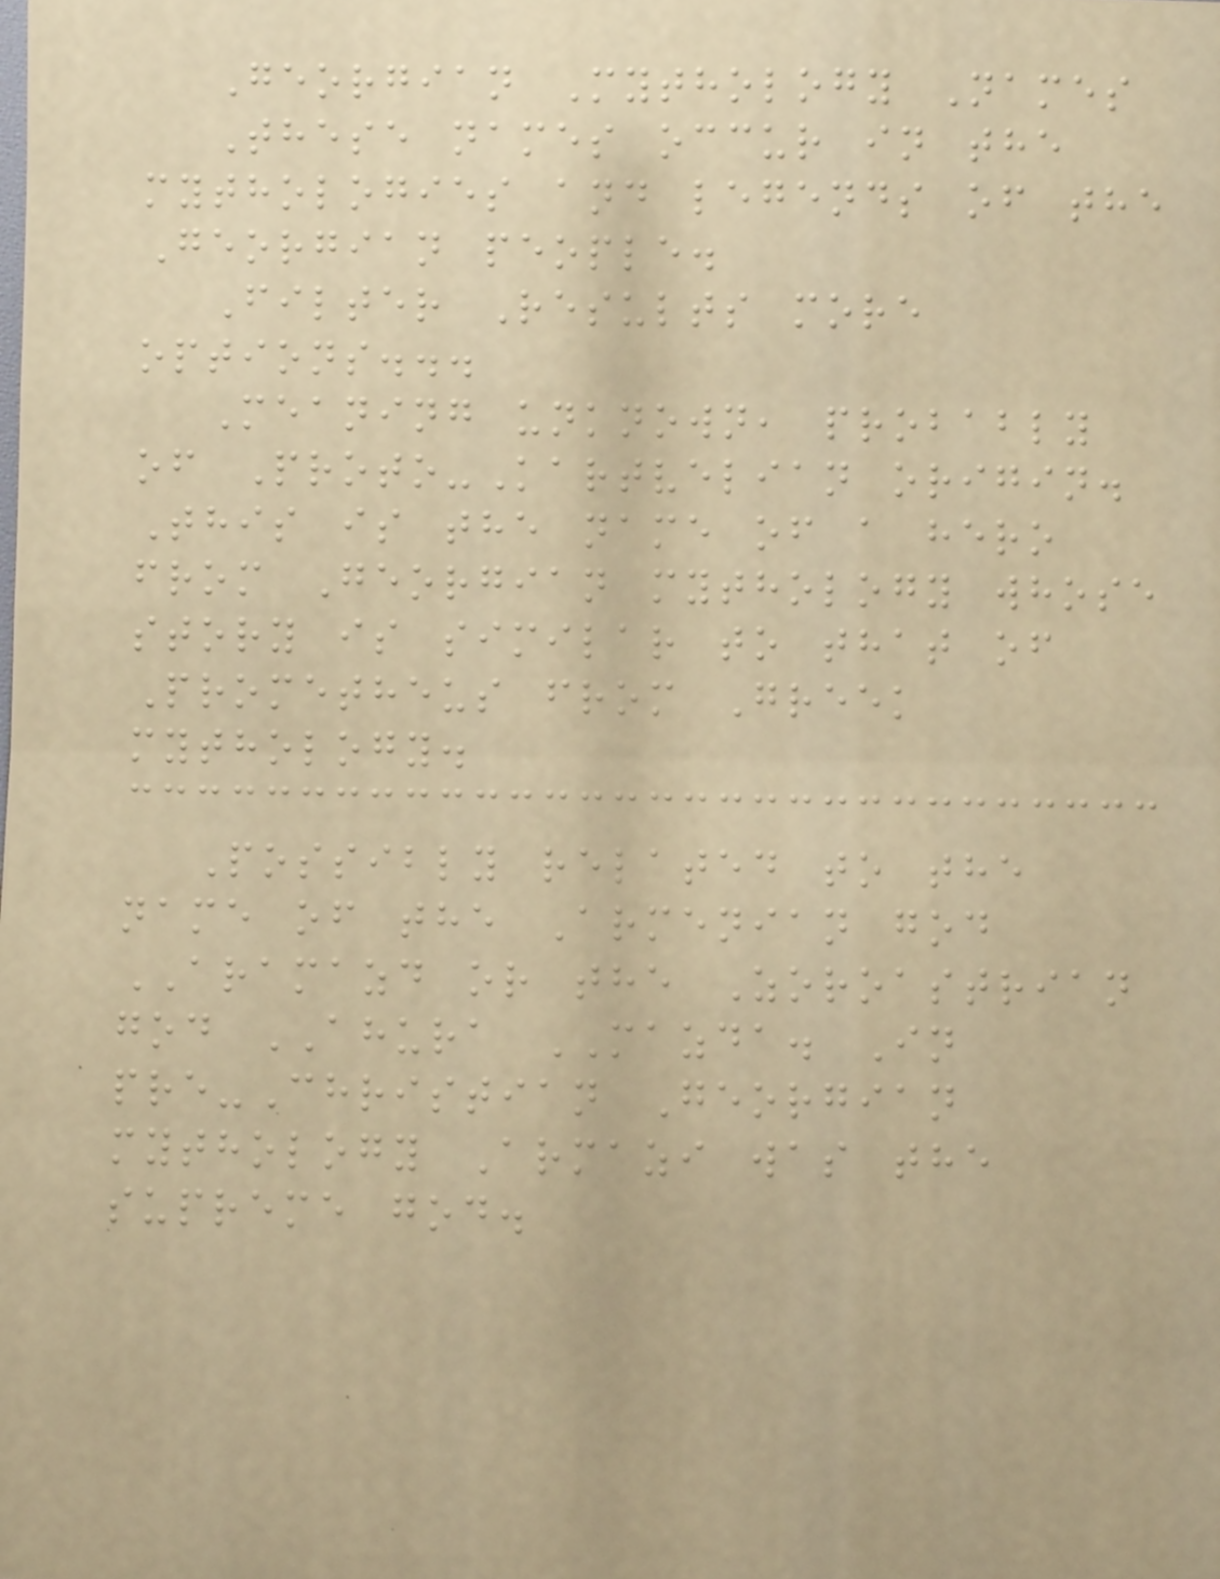Georgian Mythology Names
These names occur in the
mythologies and legends of the
Georgian people.
Filter Results more
options...
Meaning unknown, probably
of Proto-Kartvelian origin.
This is the name of a hero
from Georgian mythology whose
story is similar to that of
Prometheus from Greek
mythology.
Possibly related to the
name of the Armenian god
ARAMAZD or the Zoroastrian
god AHURA MAZDA. In
pre-Christian Georgian
mythology Armazi was the
supreme god.
